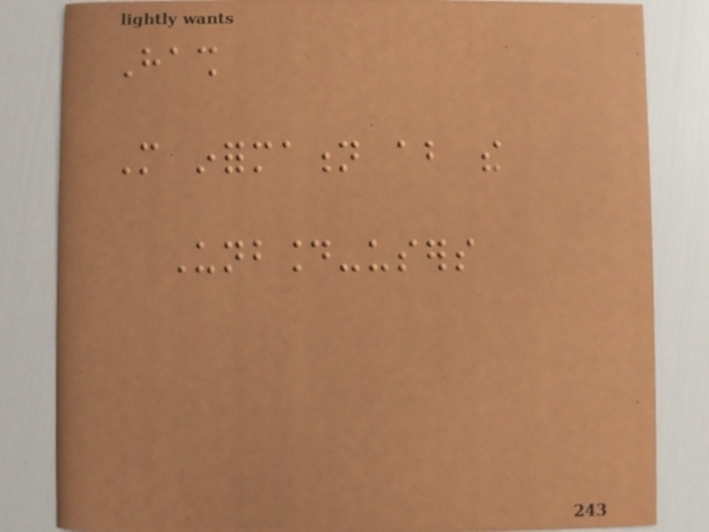Hash
More information about the
Unbound-users
